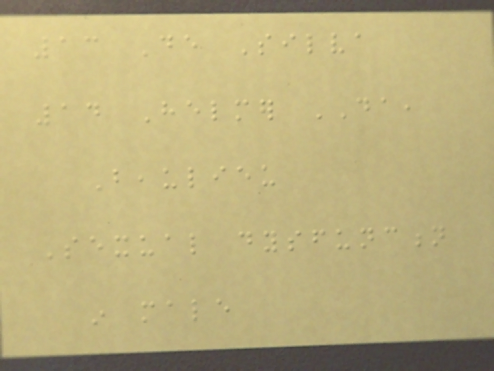13 De Silva
14 Helmer DA,
Beaulieu
Sexual dysfunction
in male
